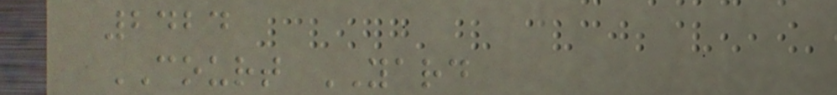2424
COURT YARD
